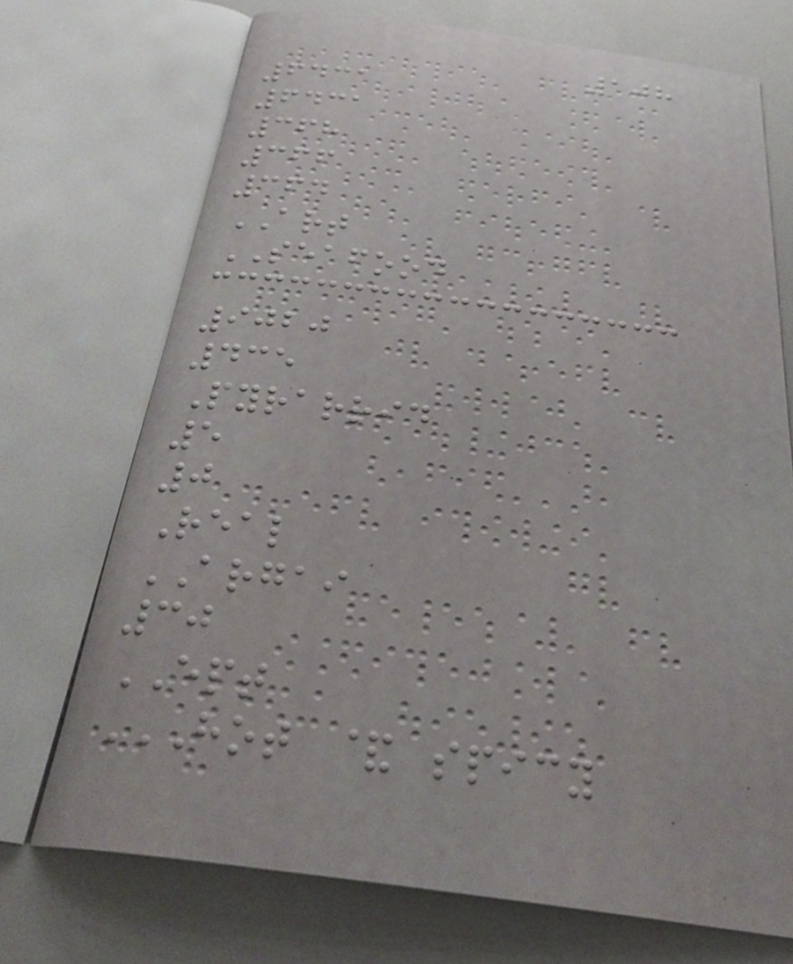108
6431
6431
368
366
364
ART
SEAFOOD
9020
435
Pyrarrid
5
0
Real
ARGAI
30
EPT
HOT & SPICY
